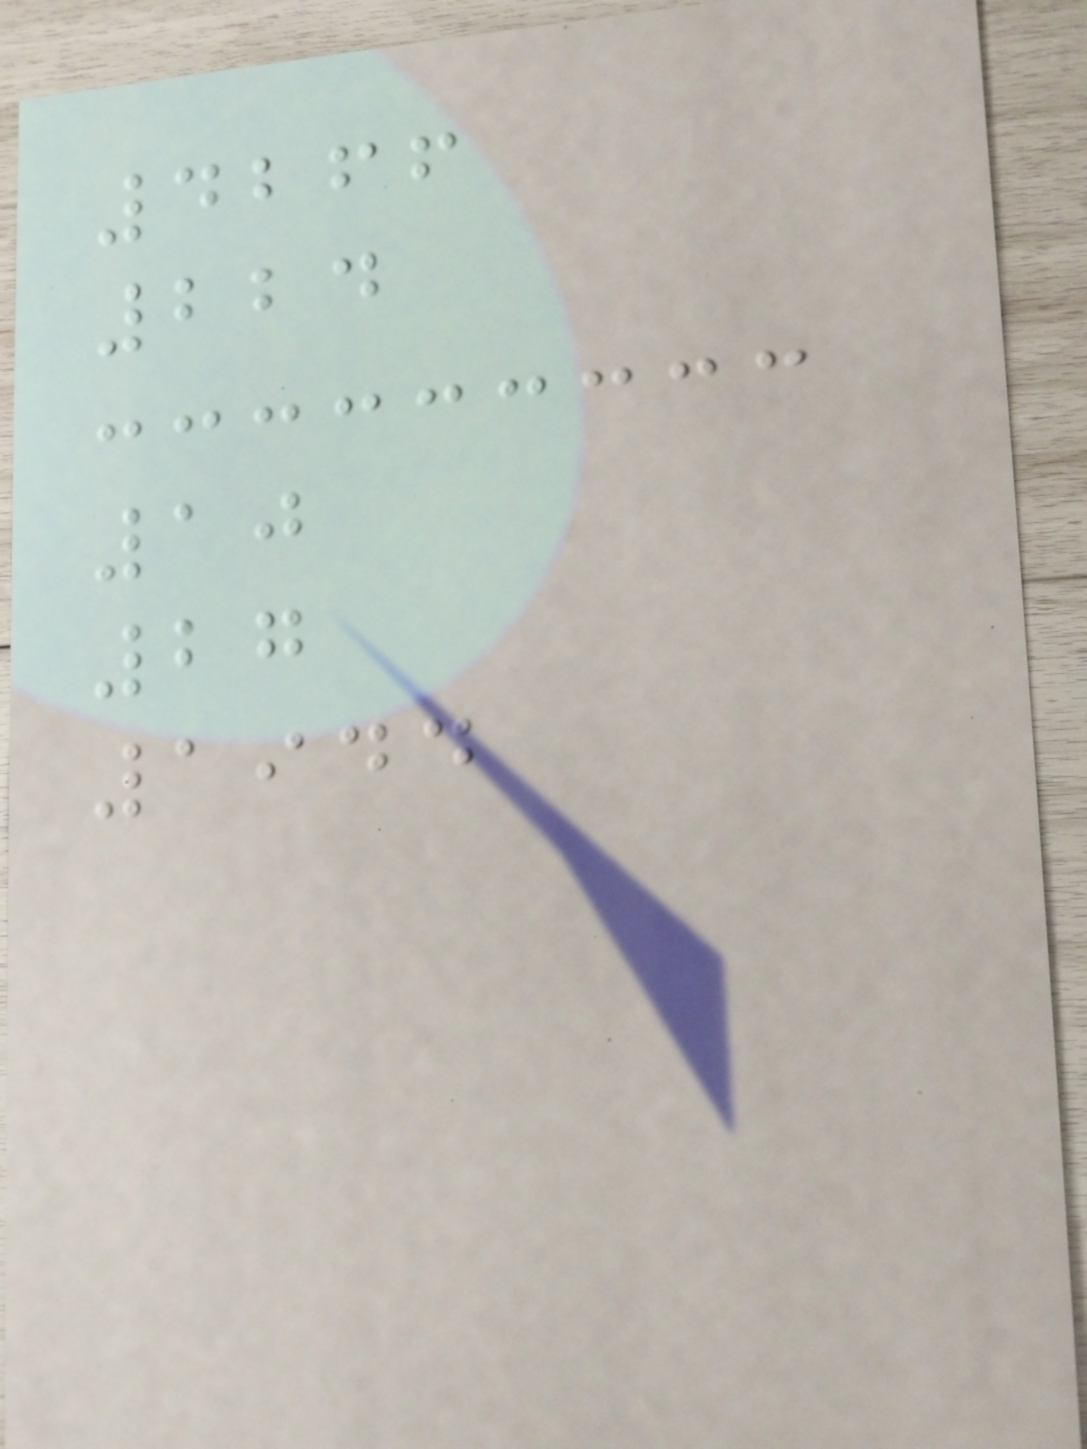4266
224
10
27
1944
